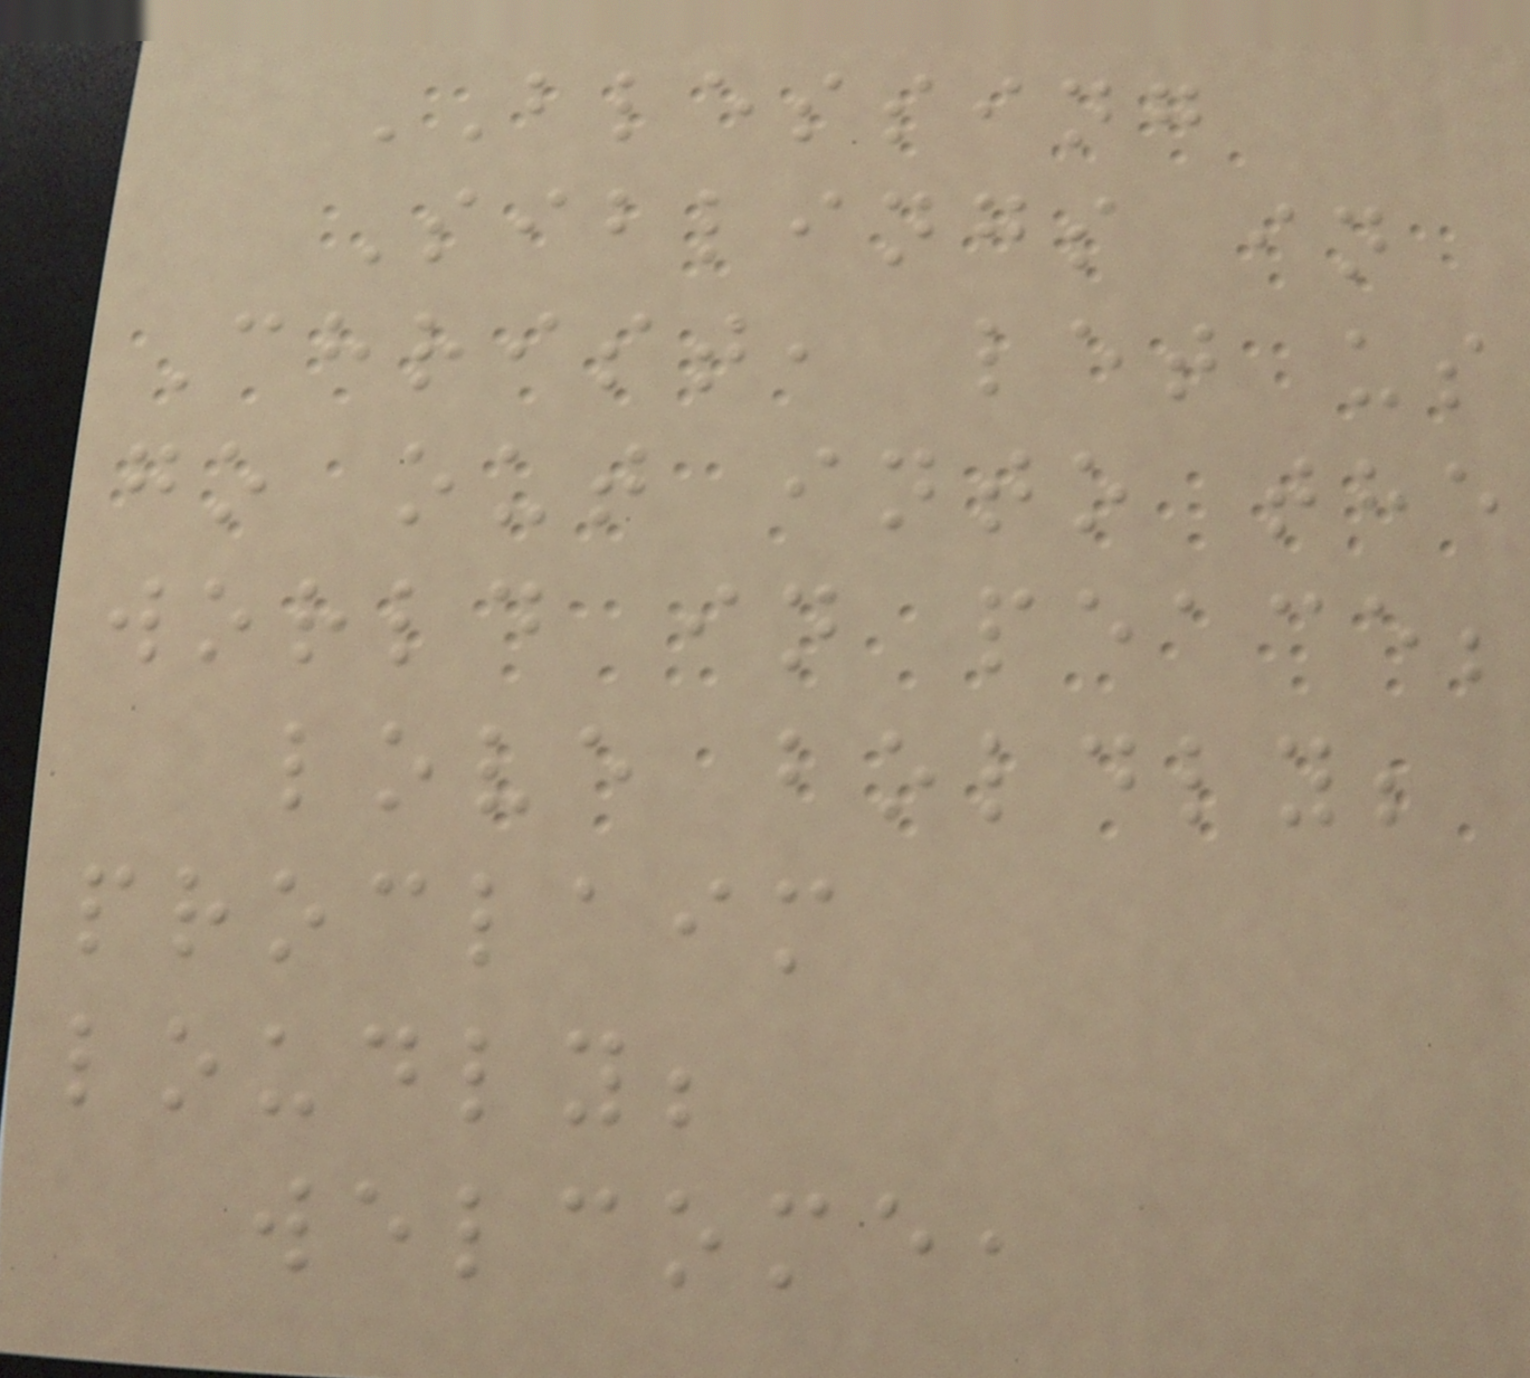BLESSING
Siblings in
Christ, let us
go out into the
world in peace;
love boldly;
proclaim
loudly;
welcome,
